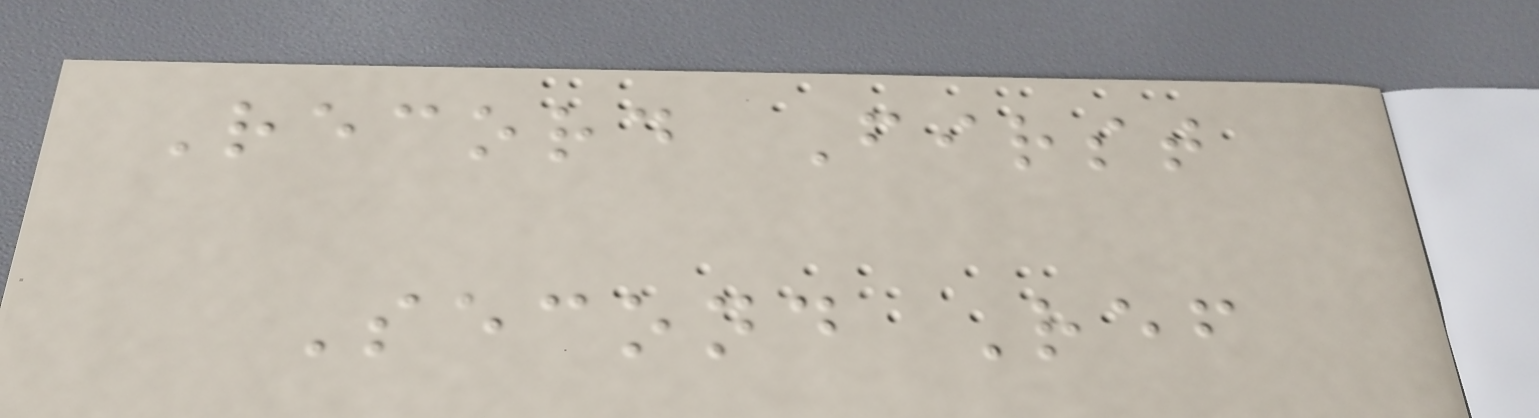Record First
Second Ref
